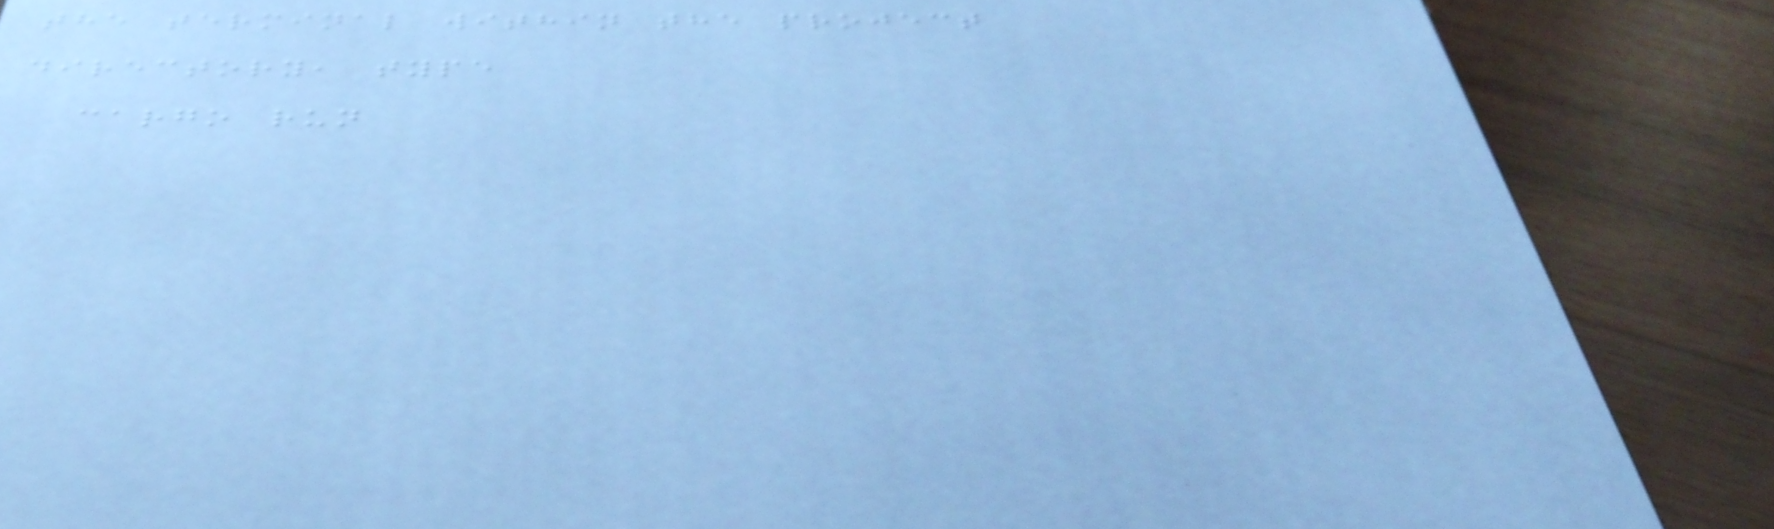the terminal within the project
directory, type
cargo run
